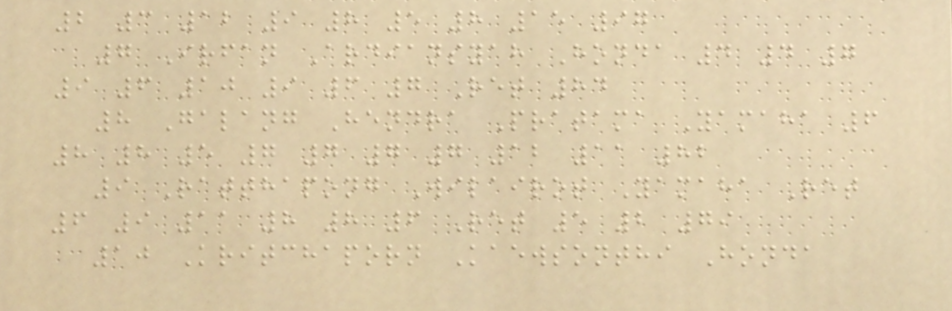2 3 12 9 8 5 8 15 97
7 Irfan Ardiansyah Honda 4 4 7
9 6 10 9 6 7 Ret 84
8 Galang Hendra Pratama Yamaha 6
8 8 5 7 7 7 7 12 11 82
9 Ratthapong Wilairot Yamaha Ret
6 9 11 8 8 6 Ret 5 2 79
10 Kritchaporn Kaewsonthi Honda
